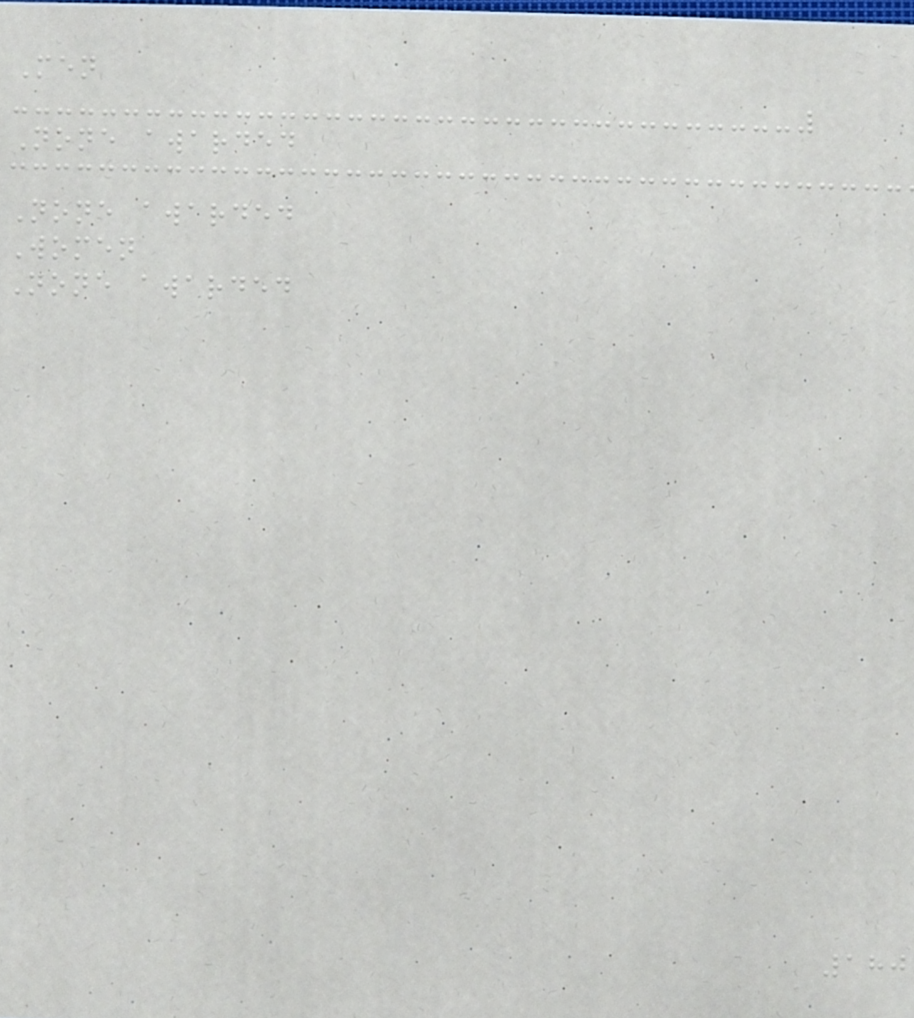Men
None awarded
None awarded
Women
None awarded
180
